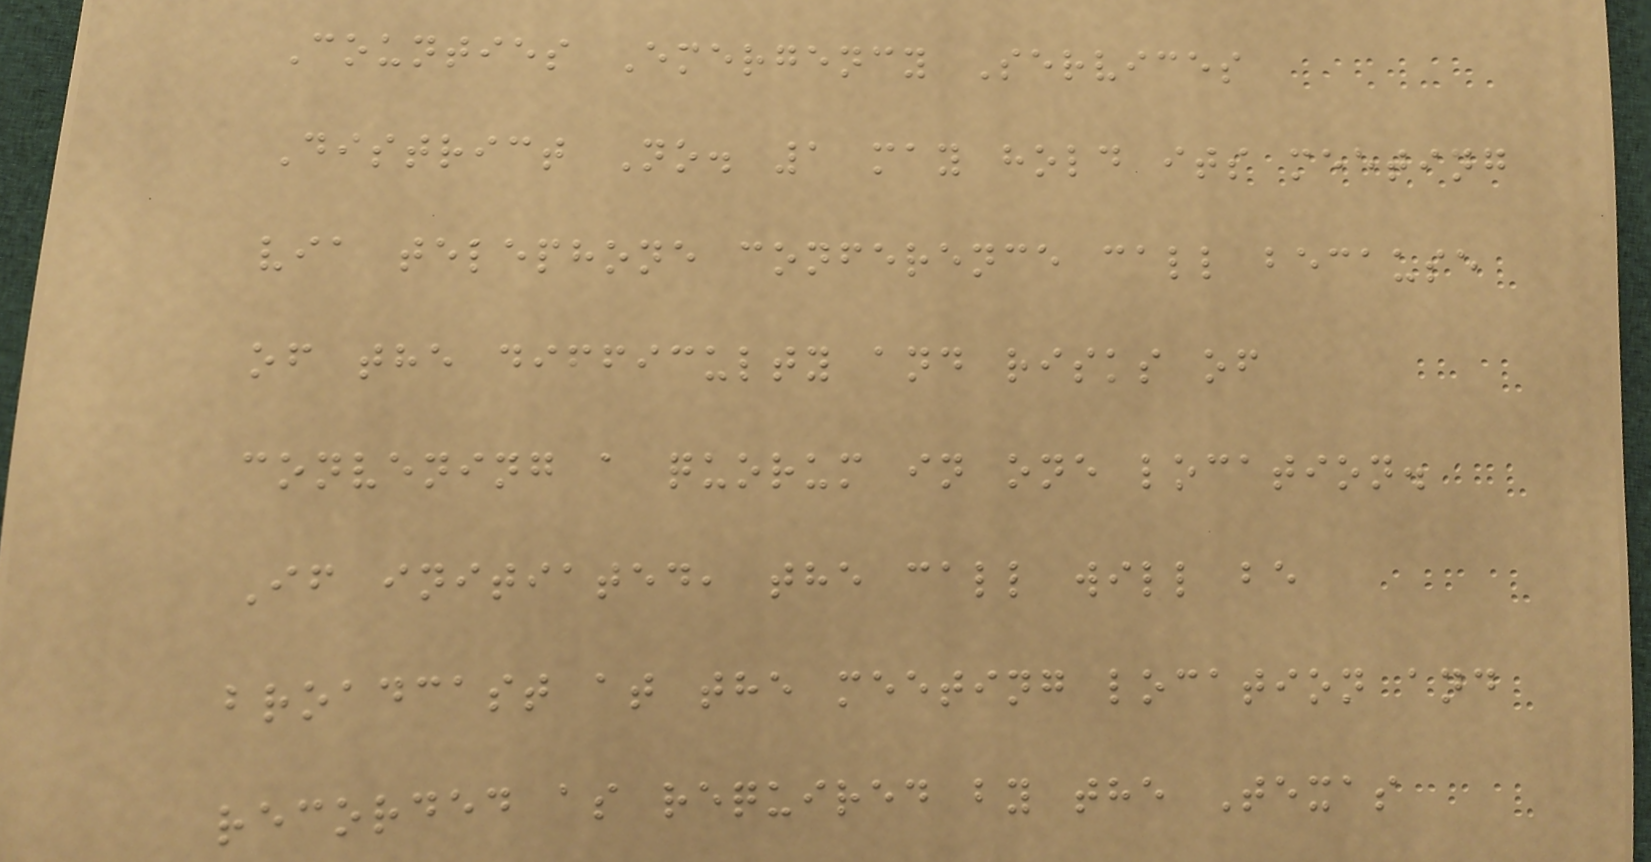Counties Emergency Services
District No. 1 may hold its meeting
via telephone conference call because
of the difficulty and risks of
convening a quorum in one location.
If initiated, the call will be
broadcast at the meeting location and
recorded as required by the Texas
